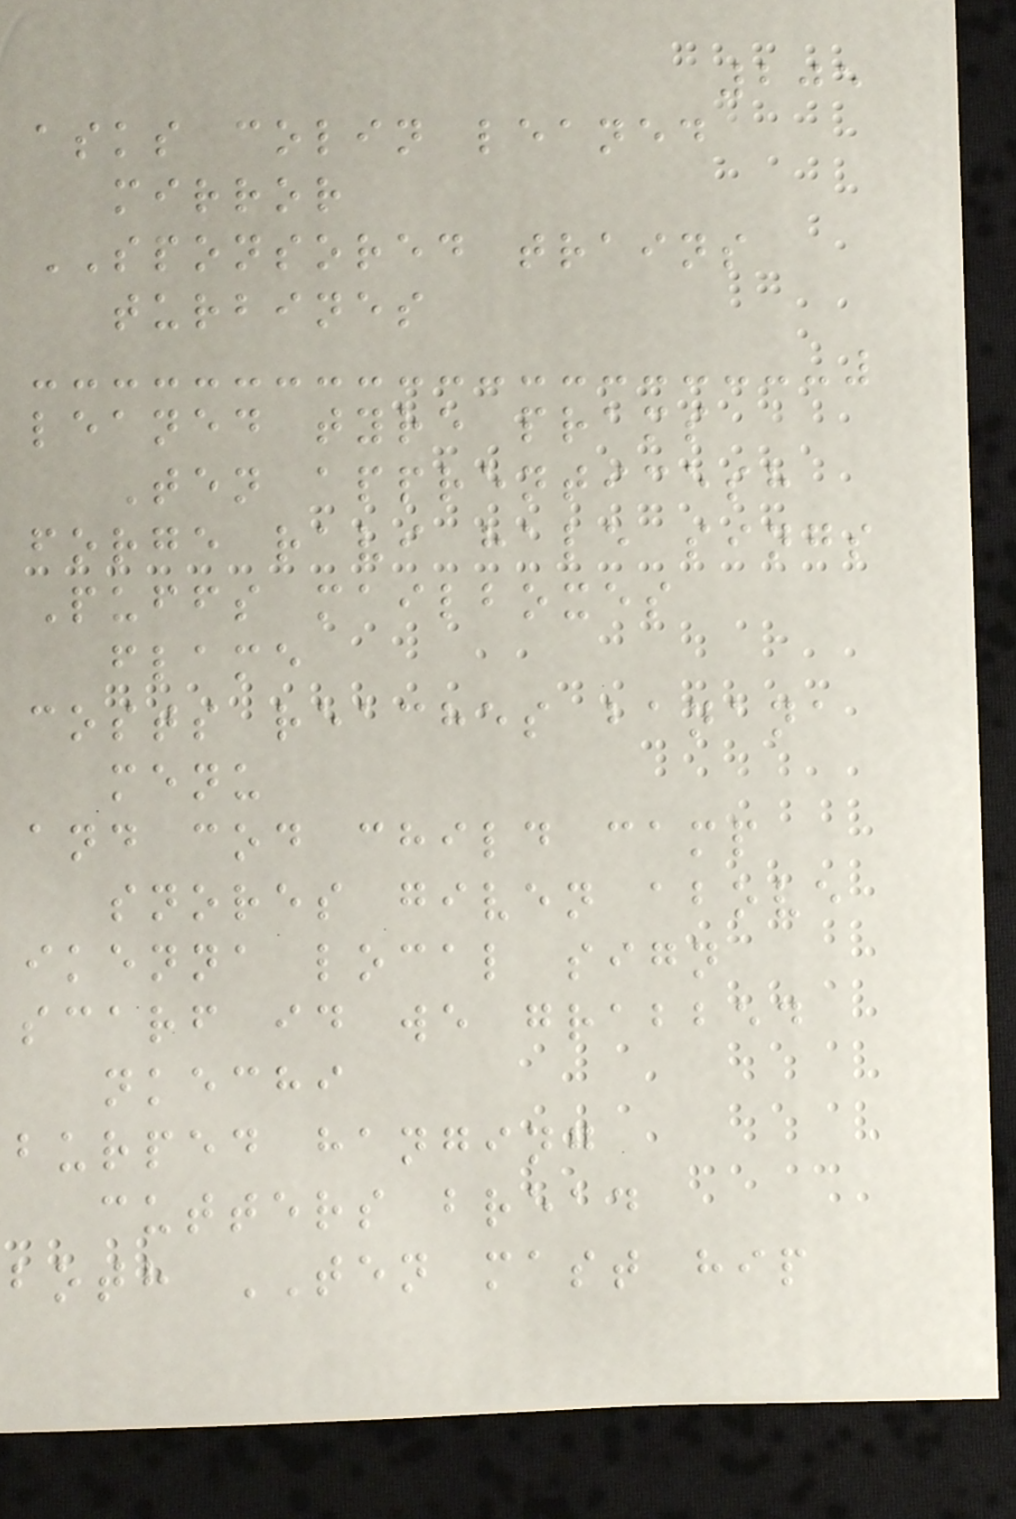205
asks colin leaned
mirror
SPONSORED trains
turbines
leaned tyre prams
Ten apprenticesh
forge ravi hale sings
Puffs mailboxes
flame
costs reaches banana
menu
and cod child camp
snores given above
ikenna local sign
scarf id we grabbed
nkechi
burped hanging
cutters bread
both TEN mast hip
